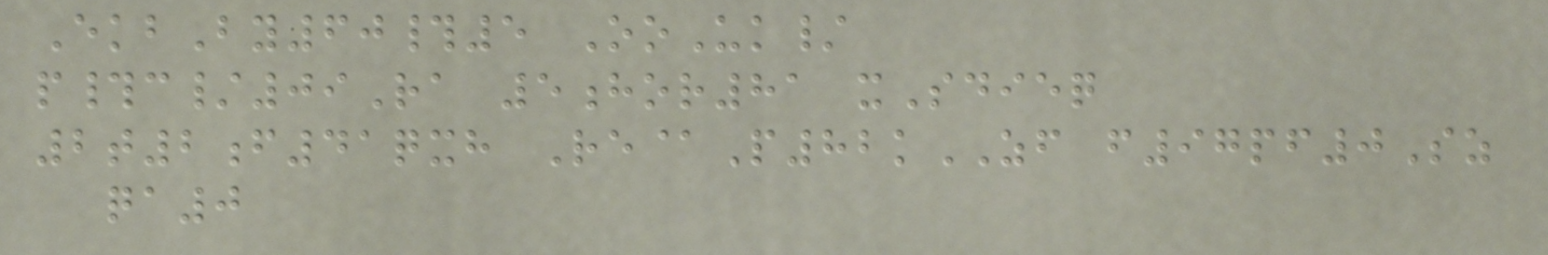EkbBy60#5 OoUk/
p#c/09Ra 5hor81 xSdieq
2t2f41qxh Re@P82kZF f97pf0Sz
qa0
